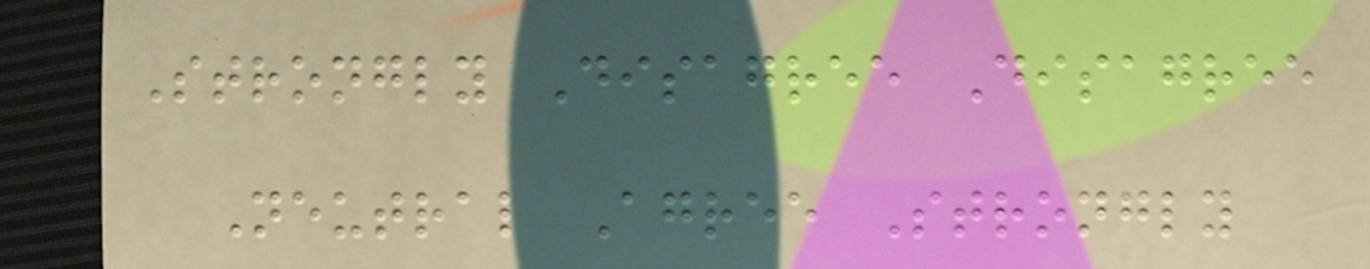Strongly Disagree Disagree
Neutral Agree Strongly
